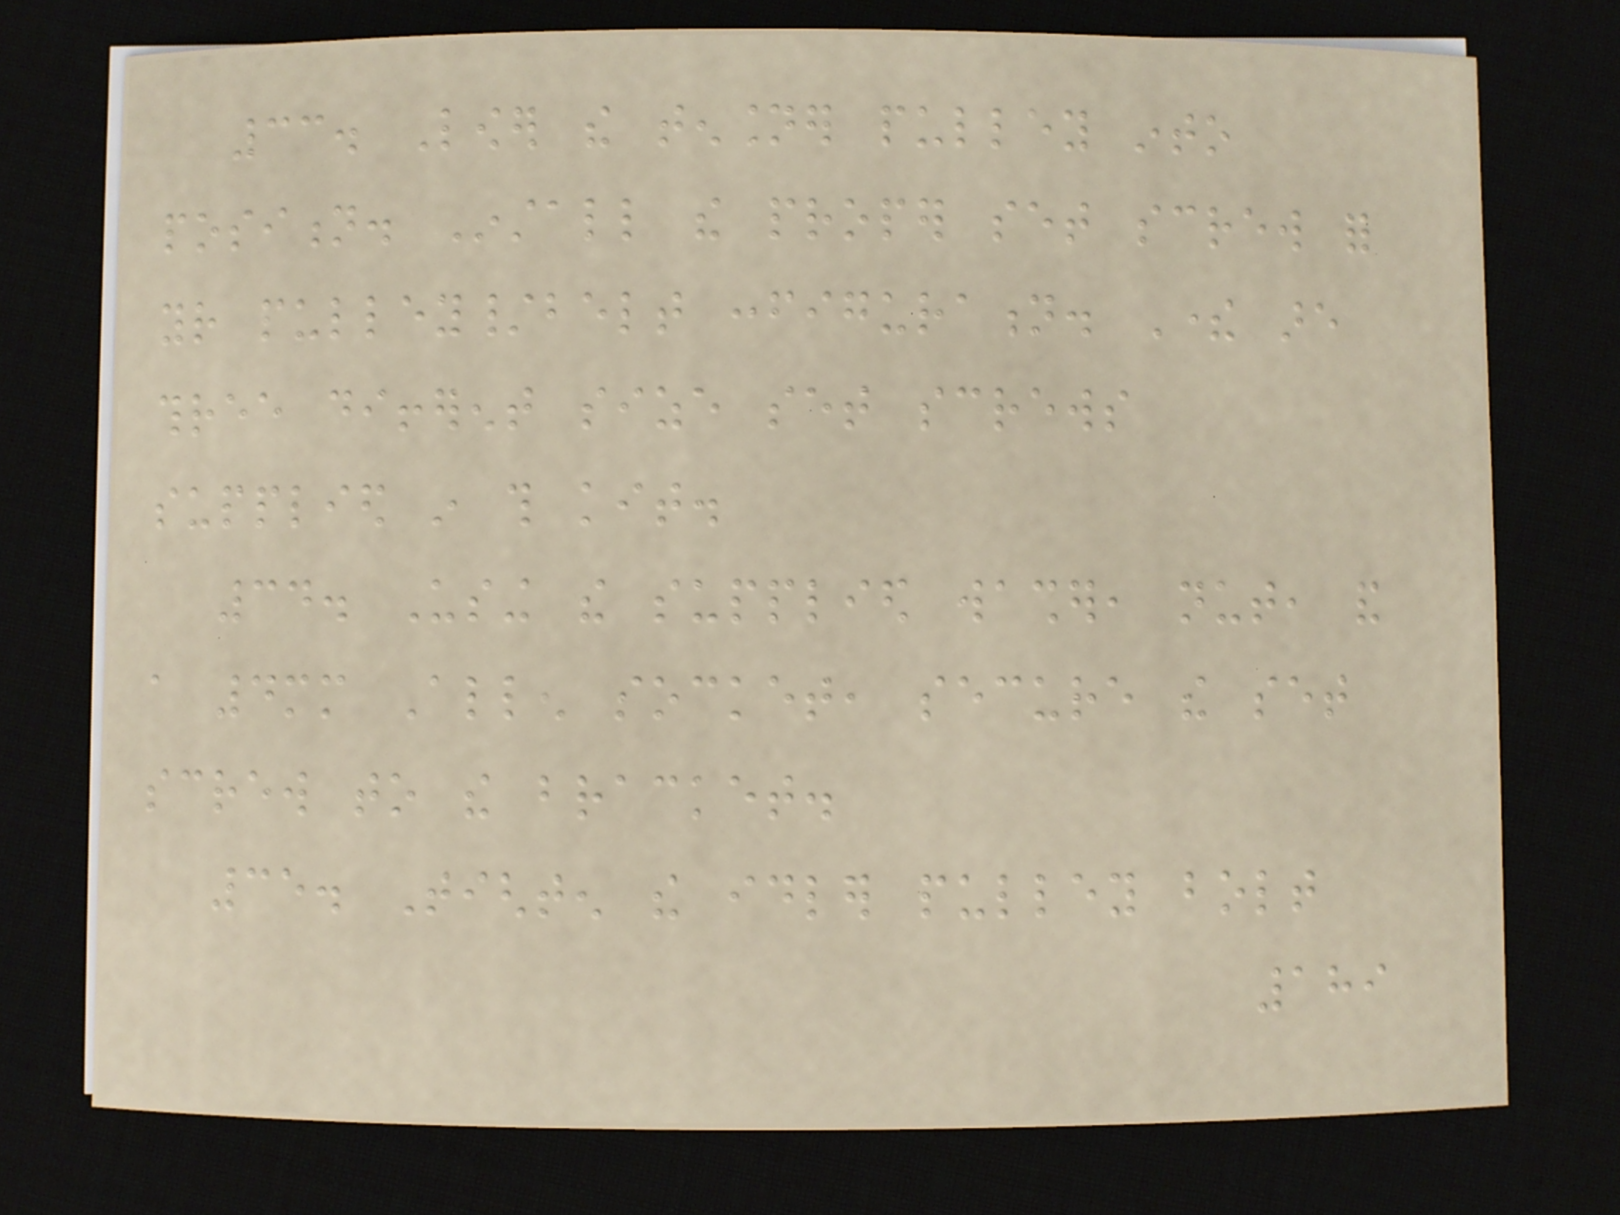33. Lower the tensioner pulley into
position. Install the proper set screw for
your pulley/belt configuration. There are
three different size set screws
supplied in this kit.
34. Using the supplied washer, nut, and
a 4mm Allen socket, secure the set
screw to the bracket.
35. Tighten the idler pulley bolt
189
